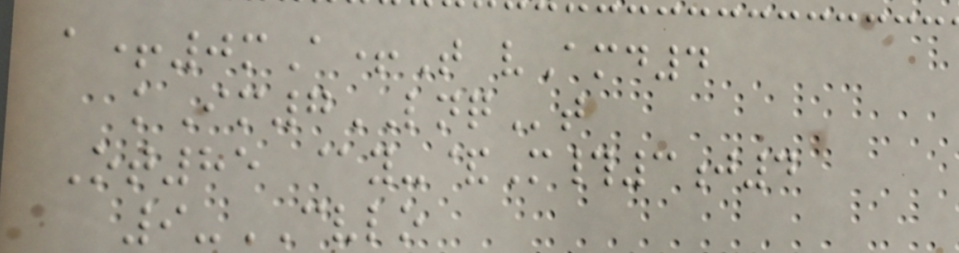a+0mA+T vAmd4
kIm7LNQt
Ot85 @y-&M#3j4
9-CVLO
